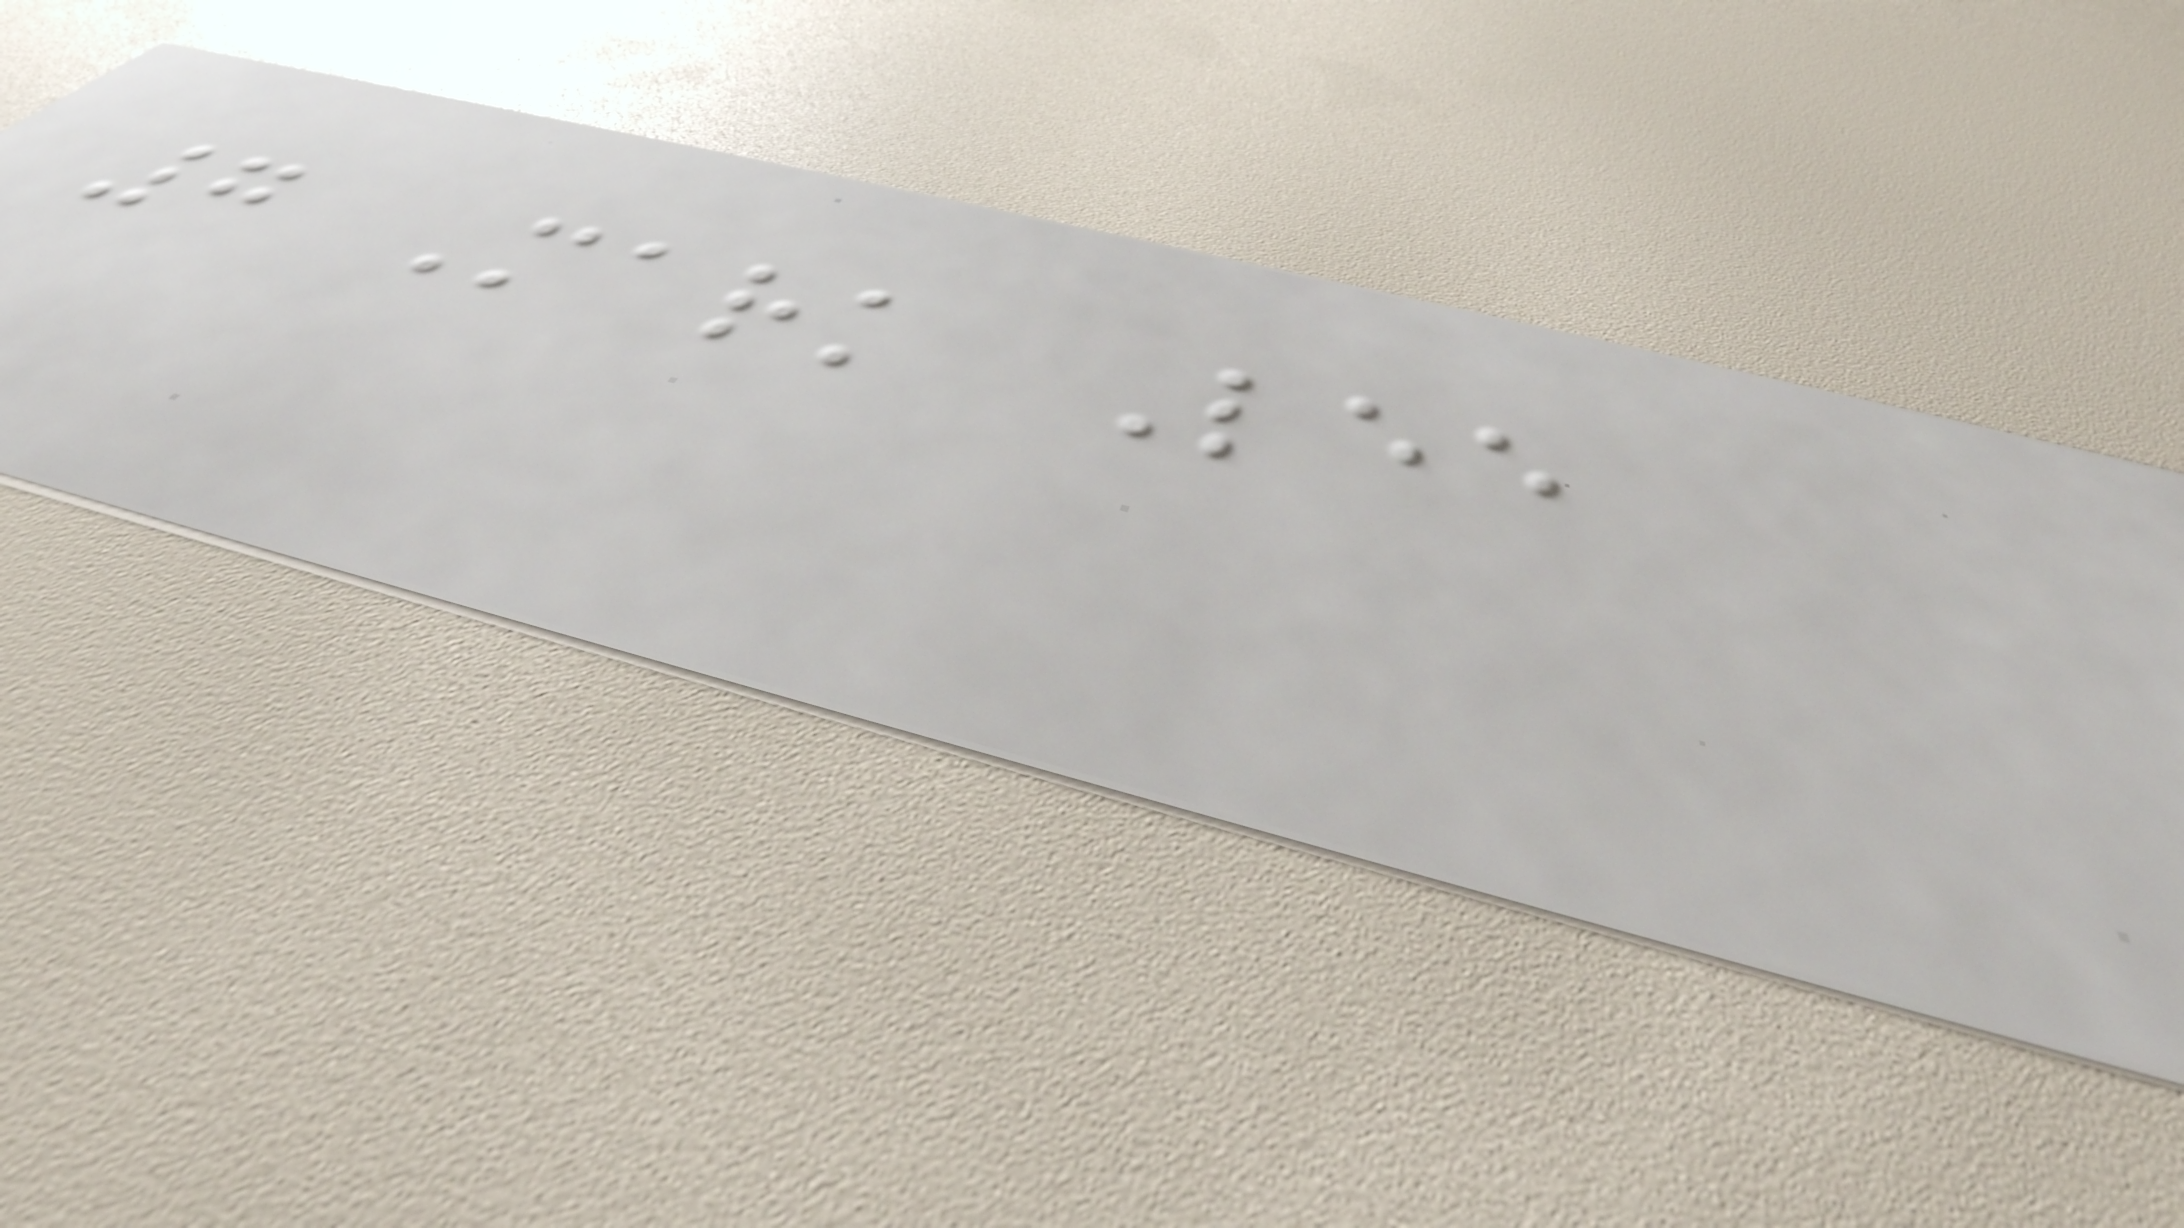7 Mark Lee
